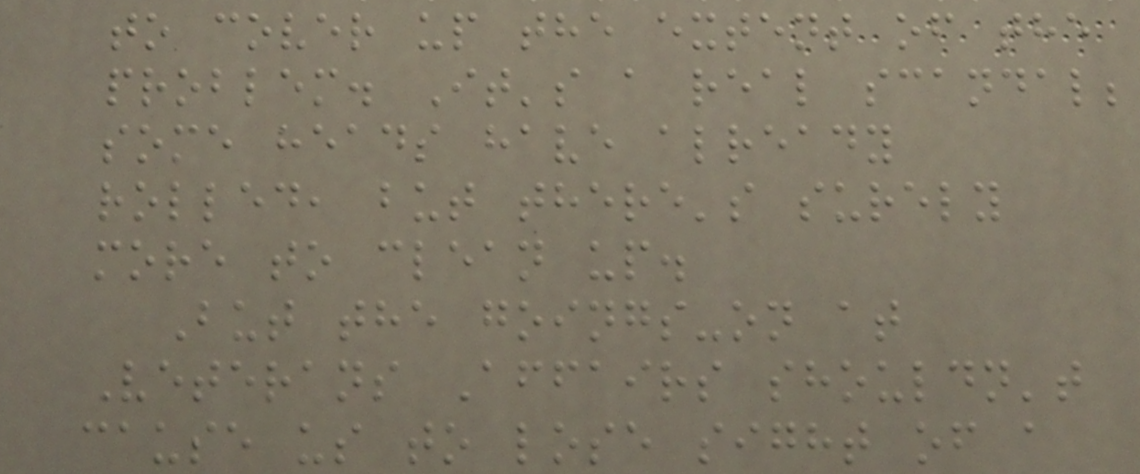to cover up the extent of the
problem. It's a real scandal;
some heads have already
rolled, but there's surely
more to clean up.
But the goings-on at
Veterans Affairs shouldn't
cause us to lose sight of a
